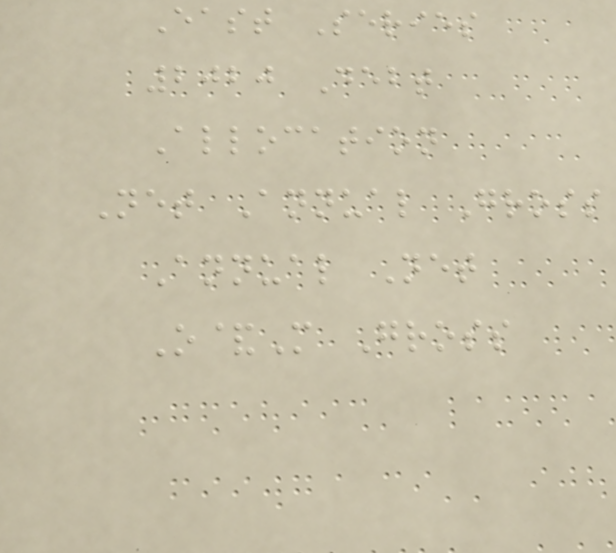East Series
2020 Debt
Allocation
Net Annual Gross
Annual Net
O&M Gross
